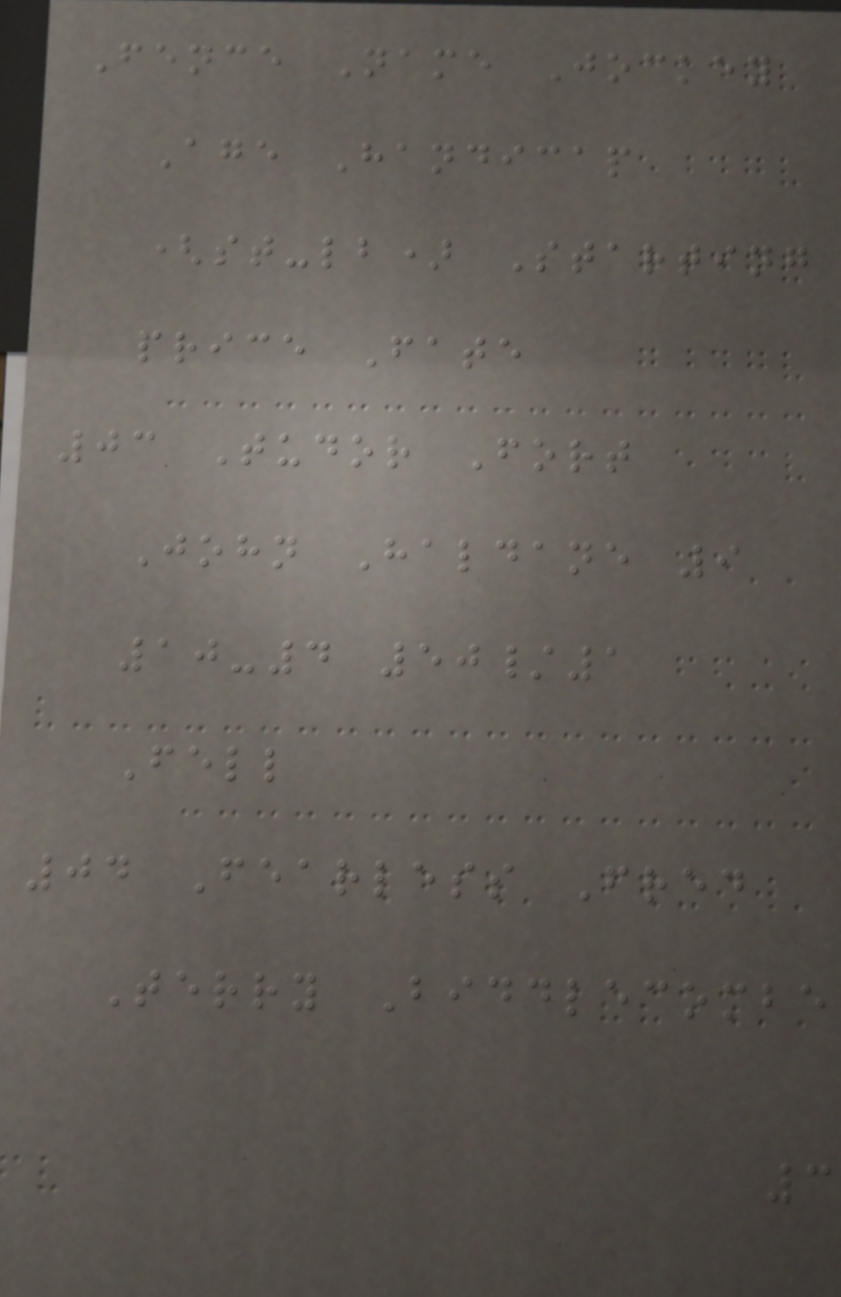Fence Name Jockey
Age Handicap
(st-lb) Starting
price Fate
03 Tudor Fort
John Haldane 9
10-4 50/1
Fell
04 Fearless Fred
Terry Biddlecombe
3
